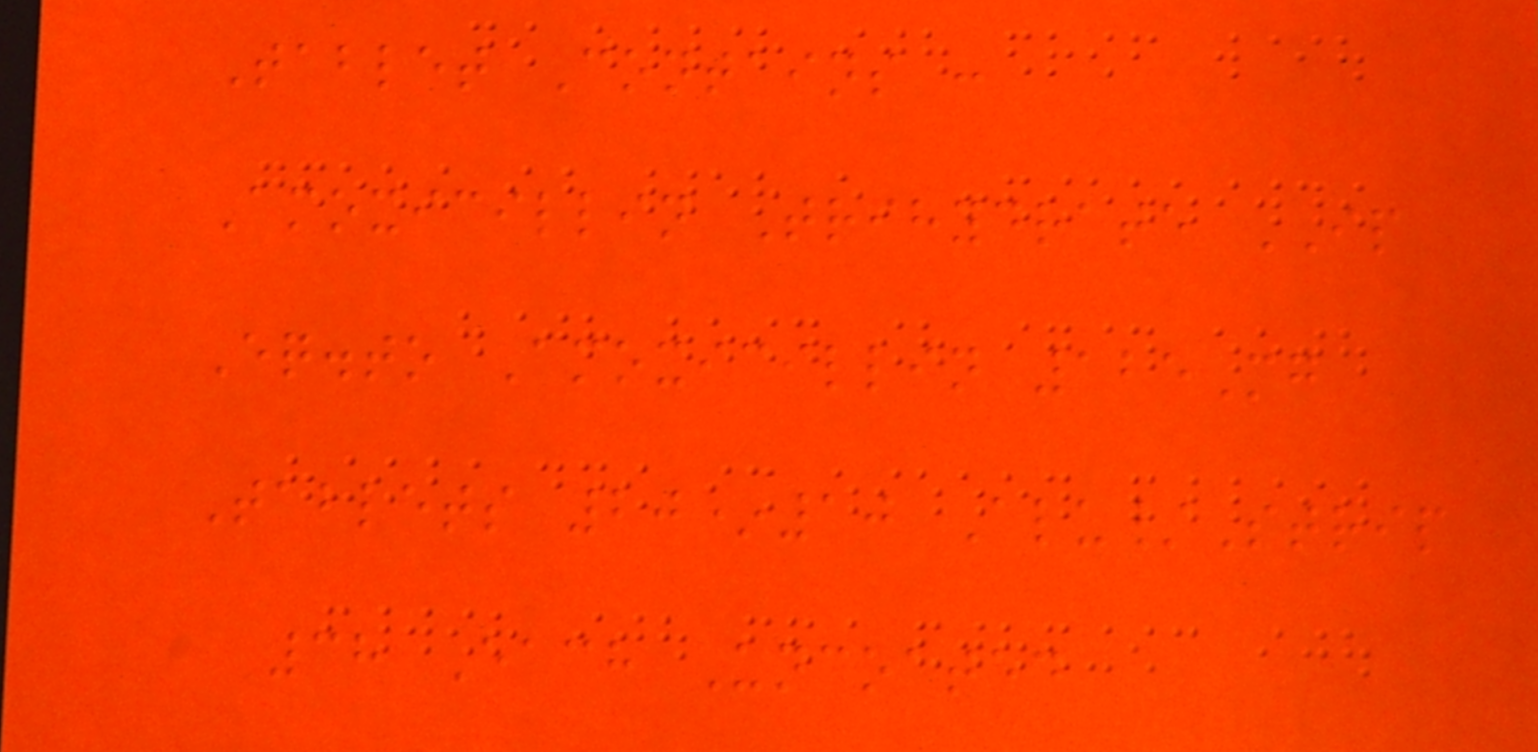Tablet Contains :
Amoxicillin Trihydrate IP
Eq.to Amoxicillin 125Mg
Tablets 20*10 Alu/Strip
38 Each Uncoated
